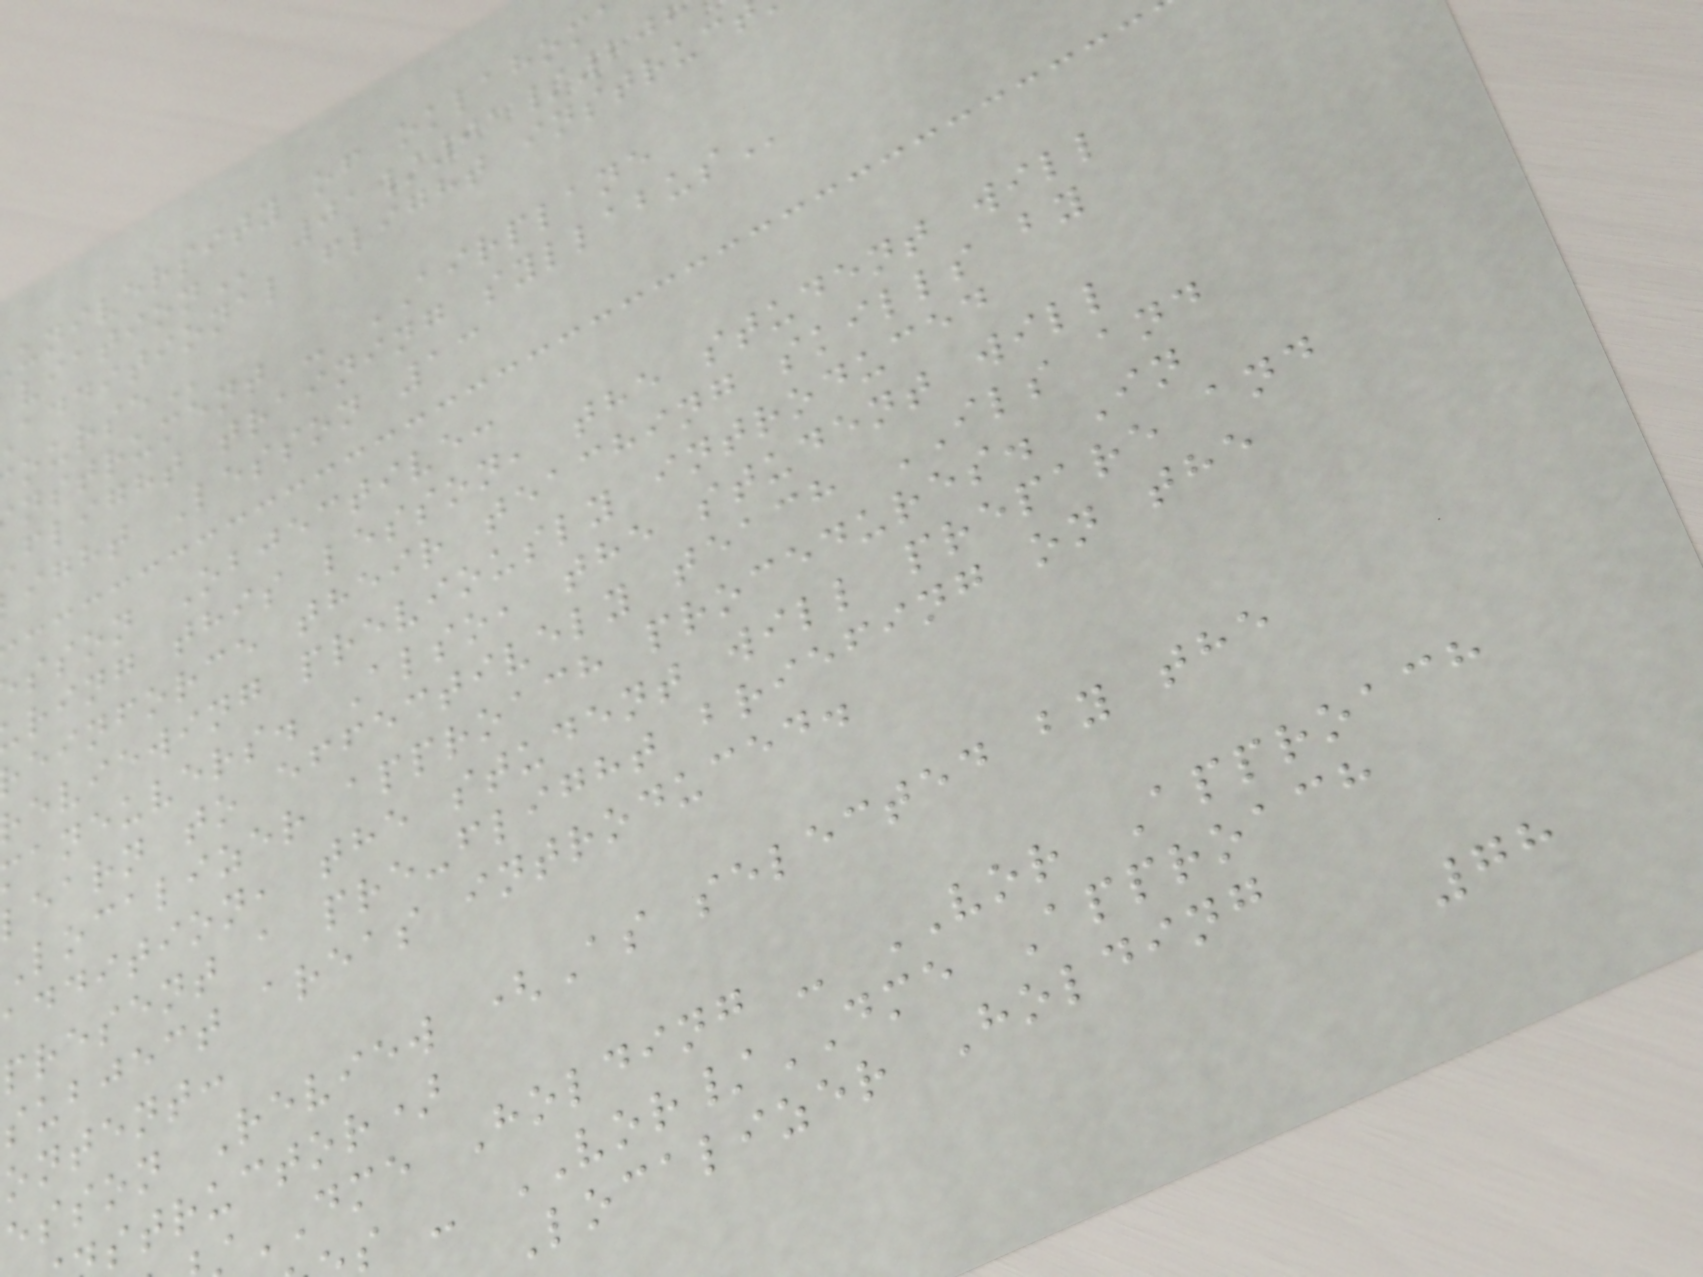university of
01/01/20
additional flight
nstrument - AIRPLANE
flight training
ight Lesson 13
sson Objective:
ring this lesson, the student will
einforce their teaching skills by
eviewing previously introduced
aneuvers. Also, the student will
learn to effectively teach ILS and
Localizer approach procedures. In
addition, the student will prepare and
present a pre-flight briefing on the
subject areas introduced.
ontent:
esson Review (As selected by the
structor)
DME Holding - VOR Approach
s - VOR/DME Approach
Localizer Holding
78
